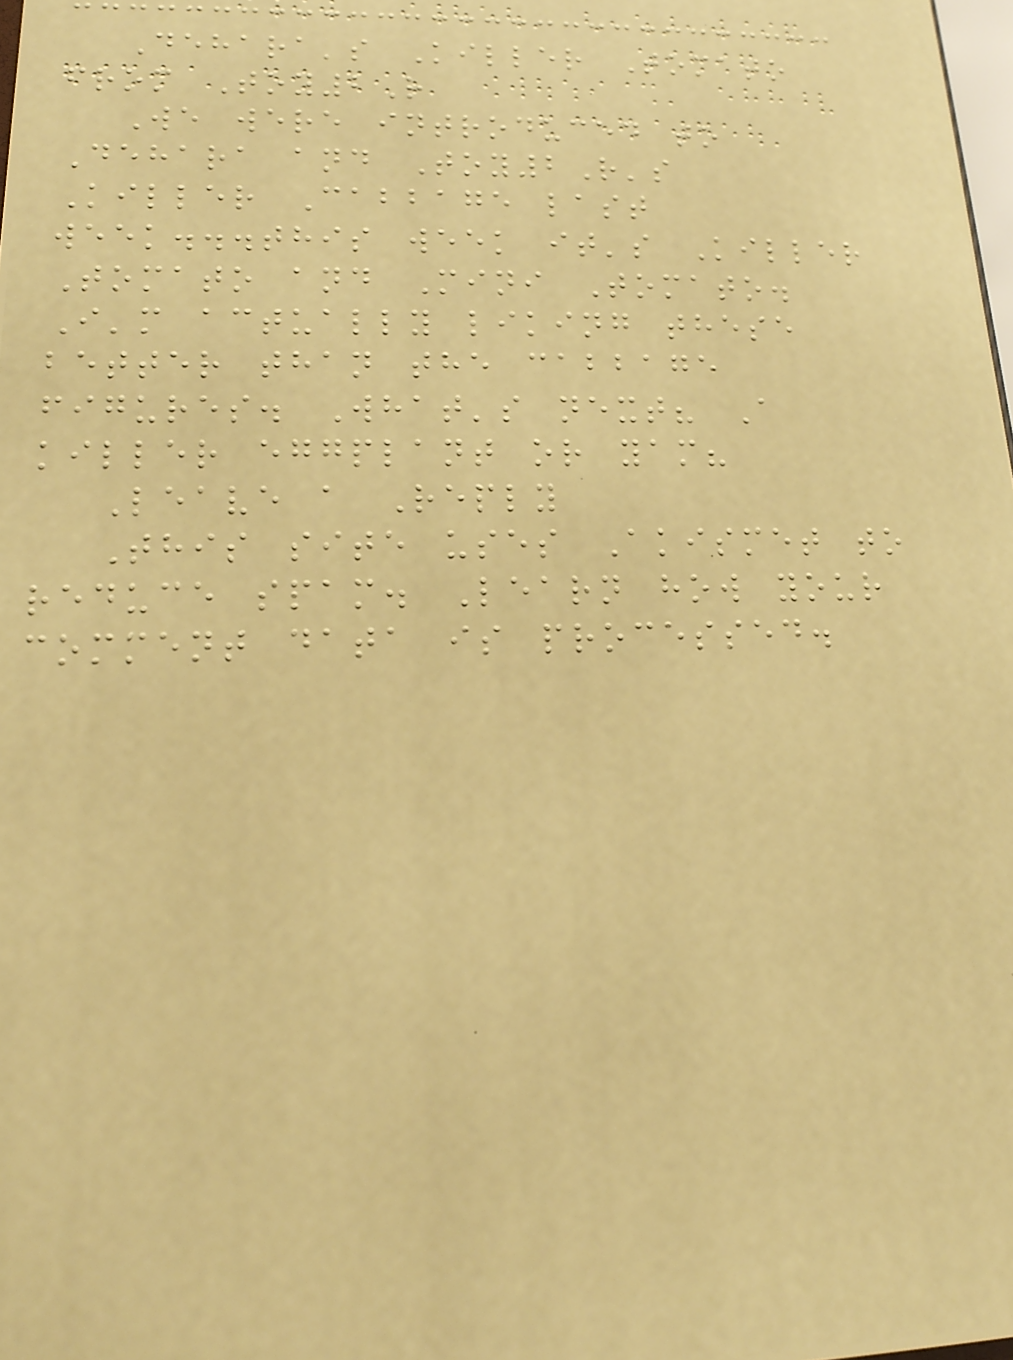Dehara's Killer Tomato
from Toy2R
We were introduced to
Dehara and Toy2R's
Killer Cabbage last
week...this week it's Killer
Tomato and Mini Tomato.
I'm actually liking these
better than the cabbage
figures. What's next? A
killer eggplant or yam?
Leave a Reply
This site uses Akismet to
reduce spam. Learn how your
comment data is processed.
